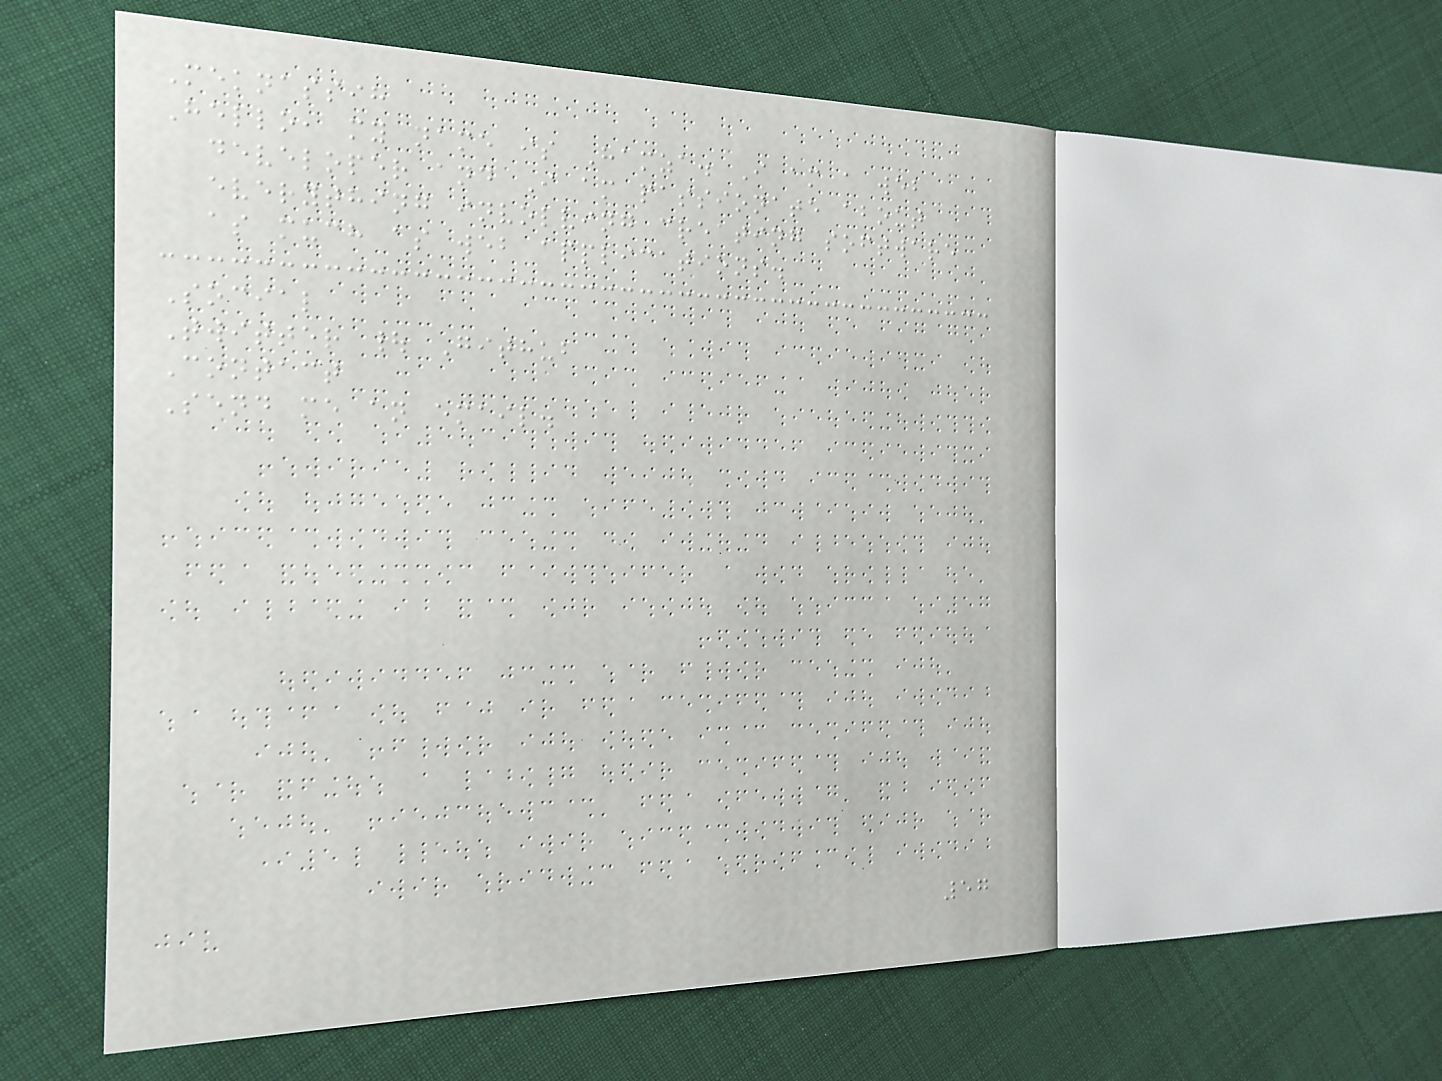Meknassih
Hello, my name is Hamza. I am a web
developer and I am passionate about
everything involving creating software
as much as web applications.
Social
Twitter | Github
Contact
Send me an email.
57
